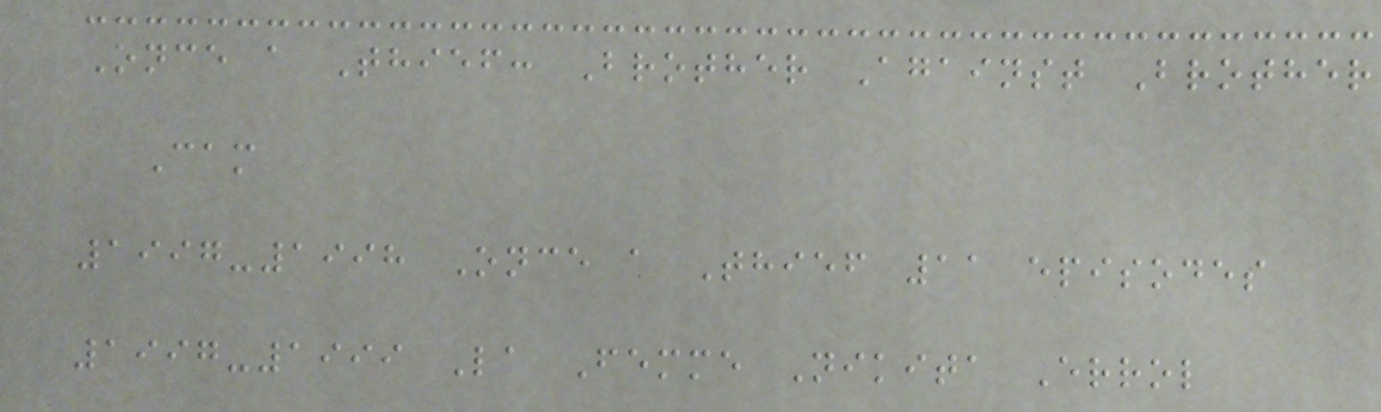Once a Thief: Brother Against Brother
Cam
1997-1998 Once a Thief 11 episodes
1997-1999 La Femme Nikita Errol
